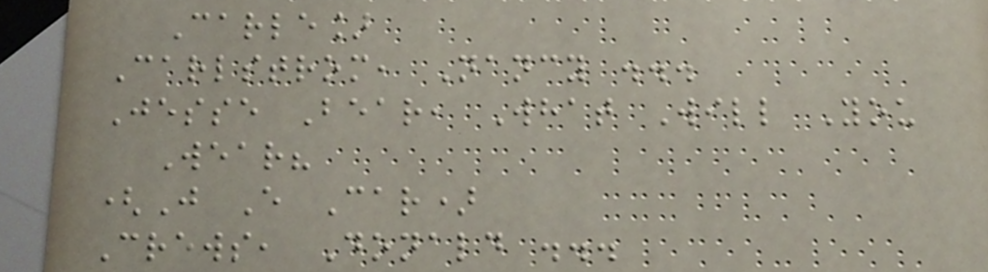Carle]
Carlstrom, Nancy ...
Jesse Bear, What Will You
Wear?
(J E Car)
Crews, Donald ...
